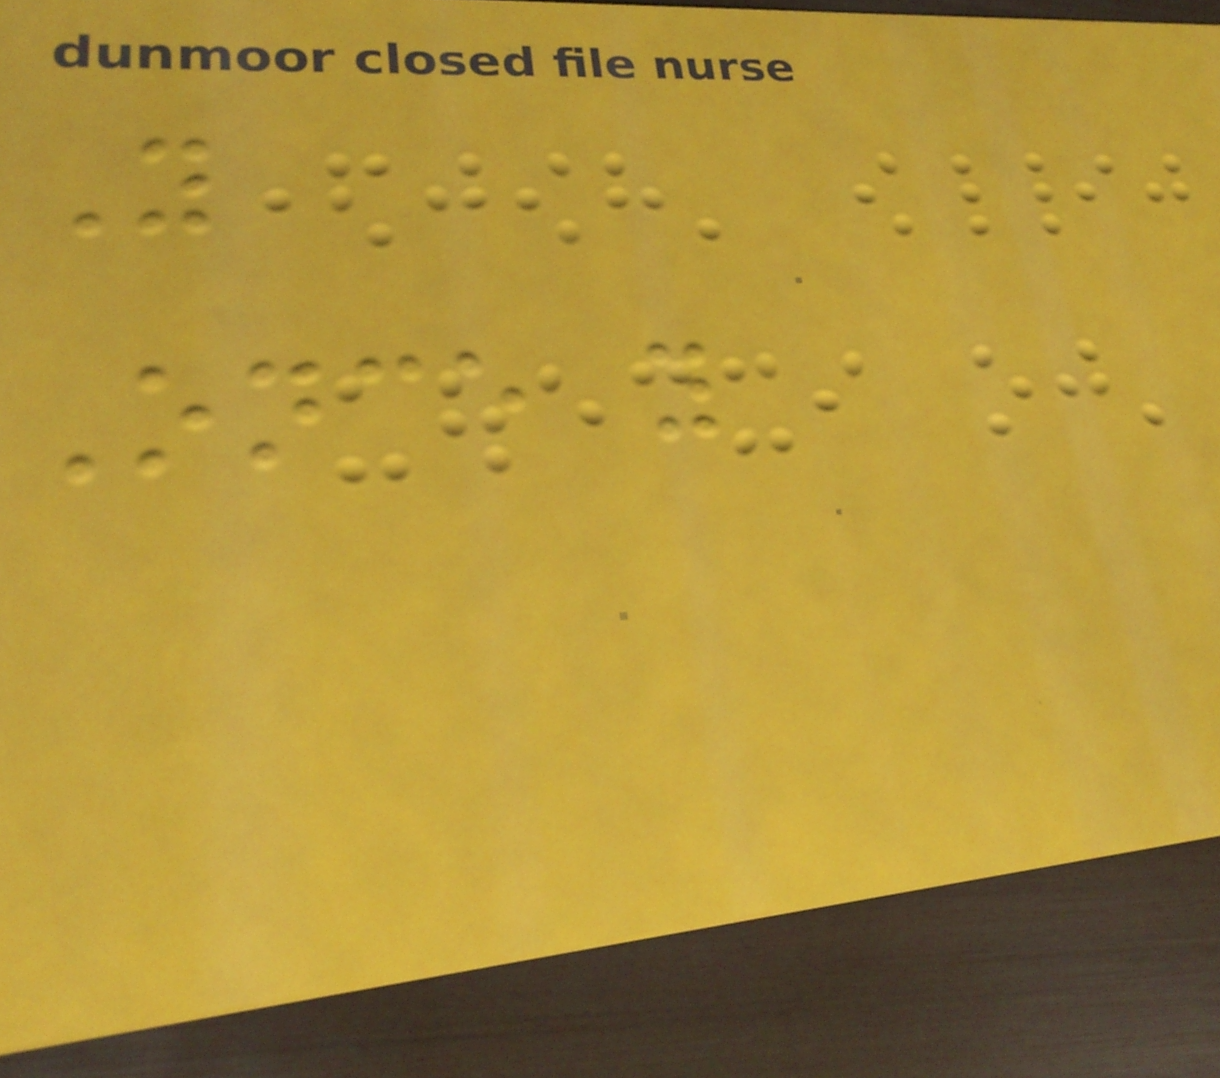You
Once you
